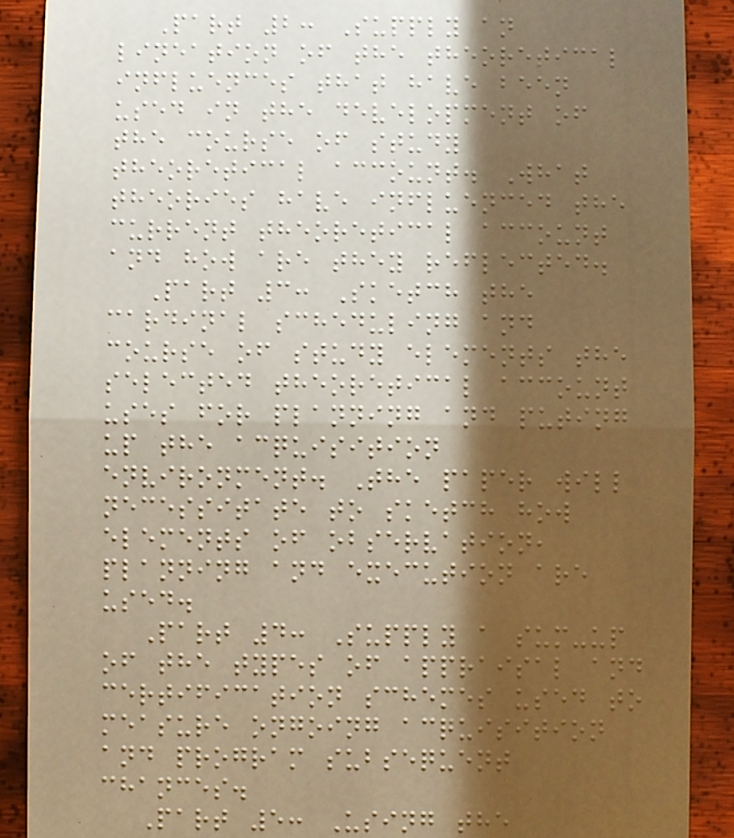Part 2: Supply an
lineation of the theoretical
influences that have been
used in the development of
the course of study
theoretical account. What
theories have influenced the
current theoretical account
and how are they reflected.
Part 3: Sketch the
cardinal scheduling and
course of study elements the
selected theoretical account
uses for planning and puting
up the acquisition
environment. The paper will
necessitate to sketch how
elements of observation,
planning and execution are
used.
Part 4: Supply a sum-up
of the types of appraisal and
certification schemes used to
measure ongoing acquisition
and program subsequent
chances.
Part 5: Using the
